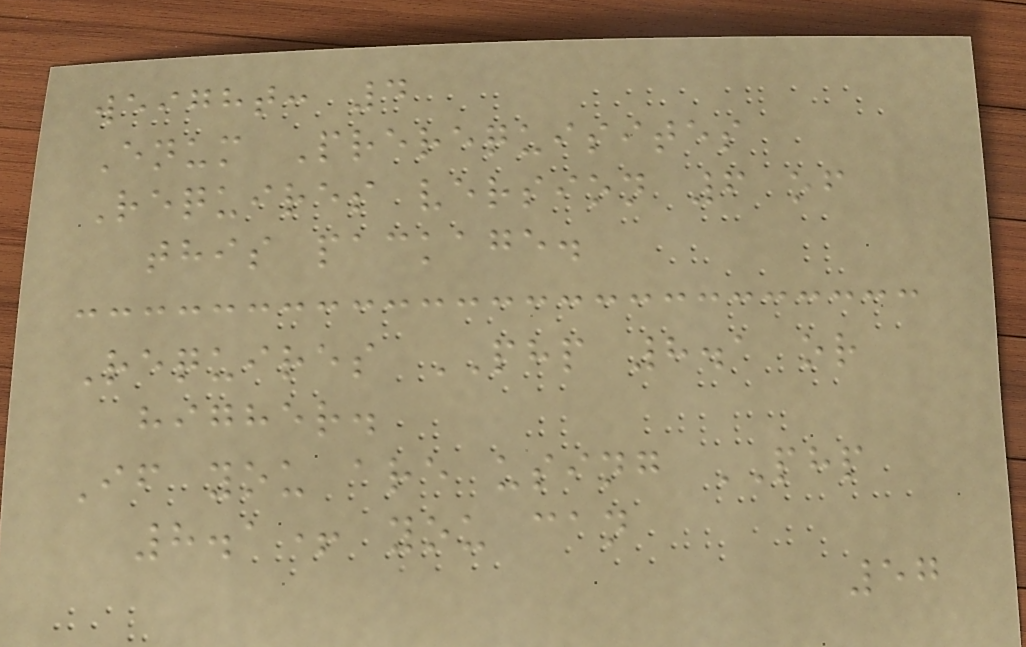weight: 4
Enum Prerequisites
Requires version 6 of
this package.
Requires PHP 8.1 or
higher.
If you are using PHP
8.1+ you can
57
